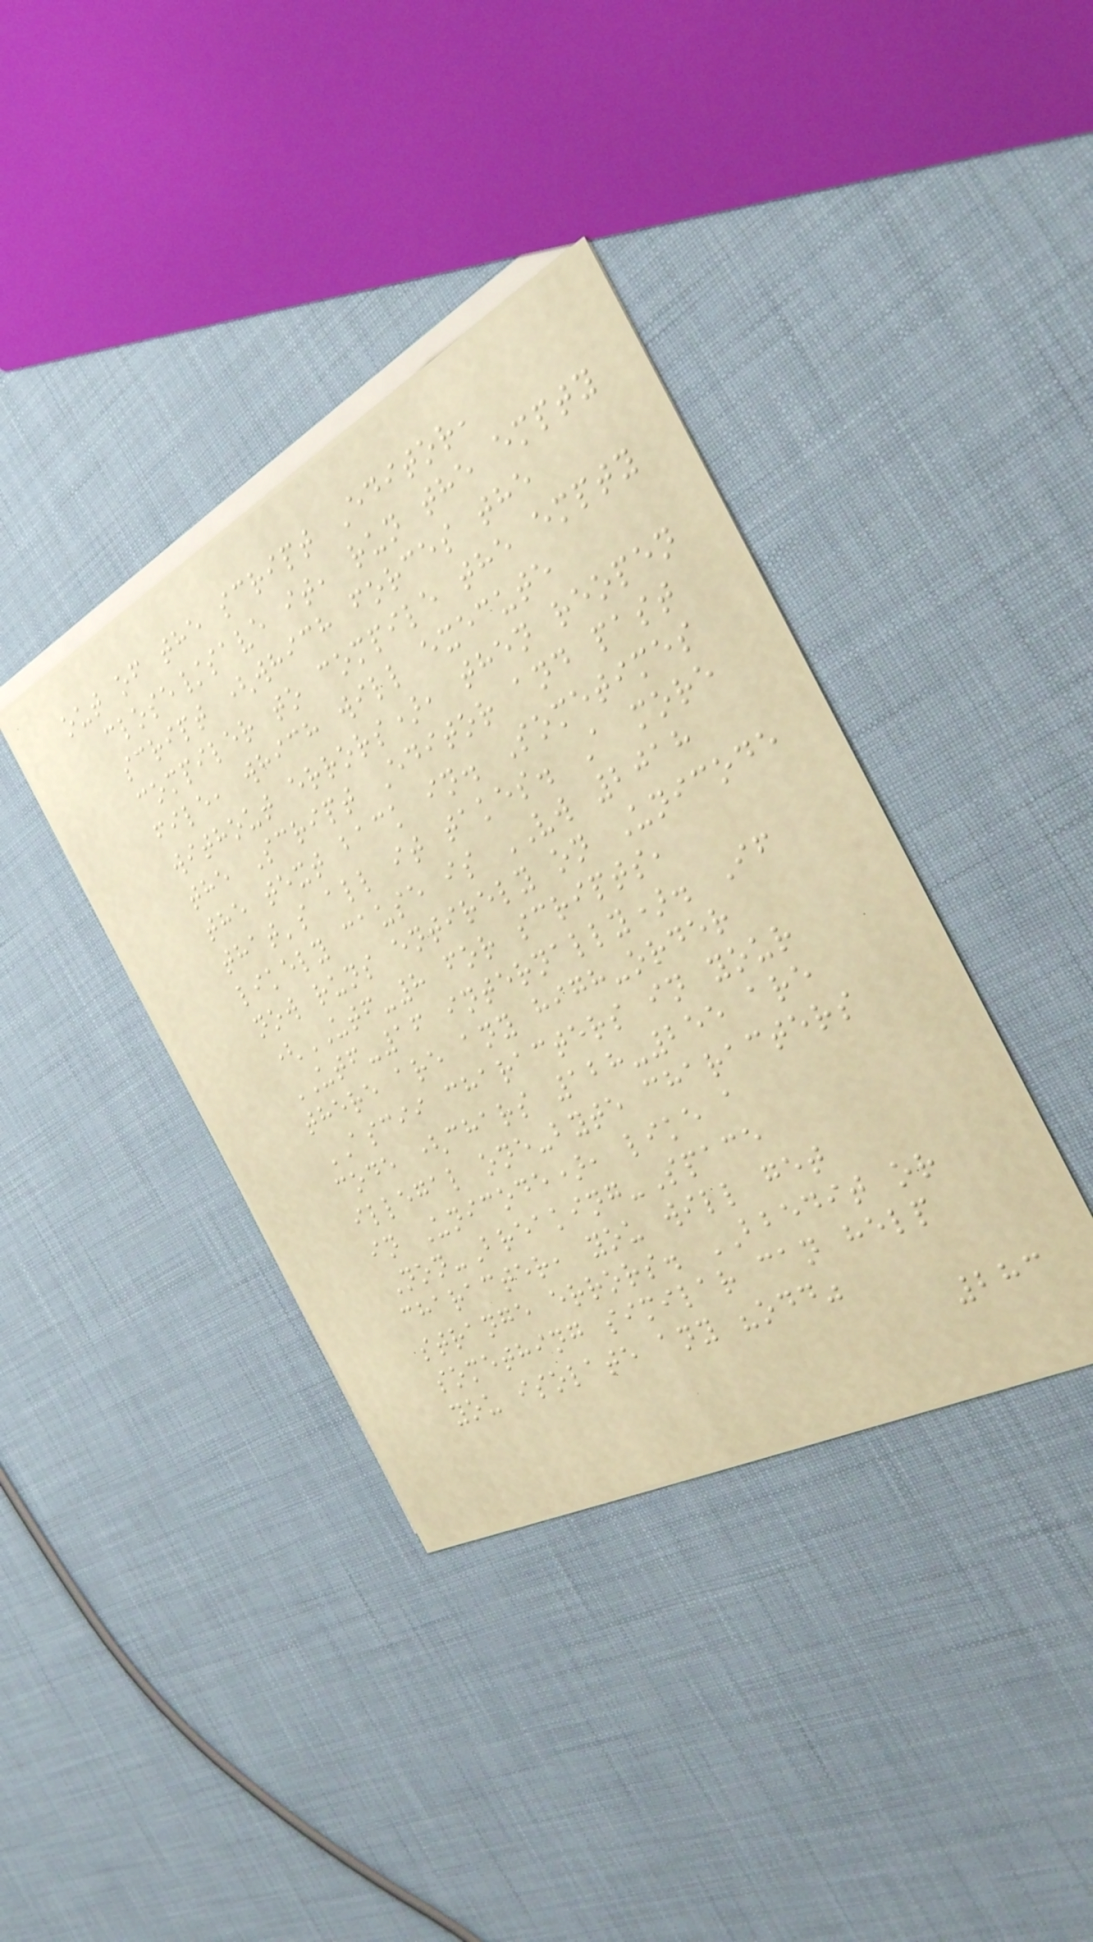out of the script Editor,
close/save it, run the empty
script (which forces the
compiler to compile the empty
file, which will execute
without errors), then reopen
the Script Editor and past
the text back in. Sometimes
that's all it takes. A more
likely cause is VW 2018
now runs entirely on Unicode
(UTF-8 for scripts,
UTF-16 internally). If
there are any high-order
ASCII characters in your
code (chars 128-255 are
illegal one-byte characters
in Unicode), like a
Non-Breaking-Space
character, you will get
strange errors. BBEDIT or
something similar can help
you isolate any "odd"
283
